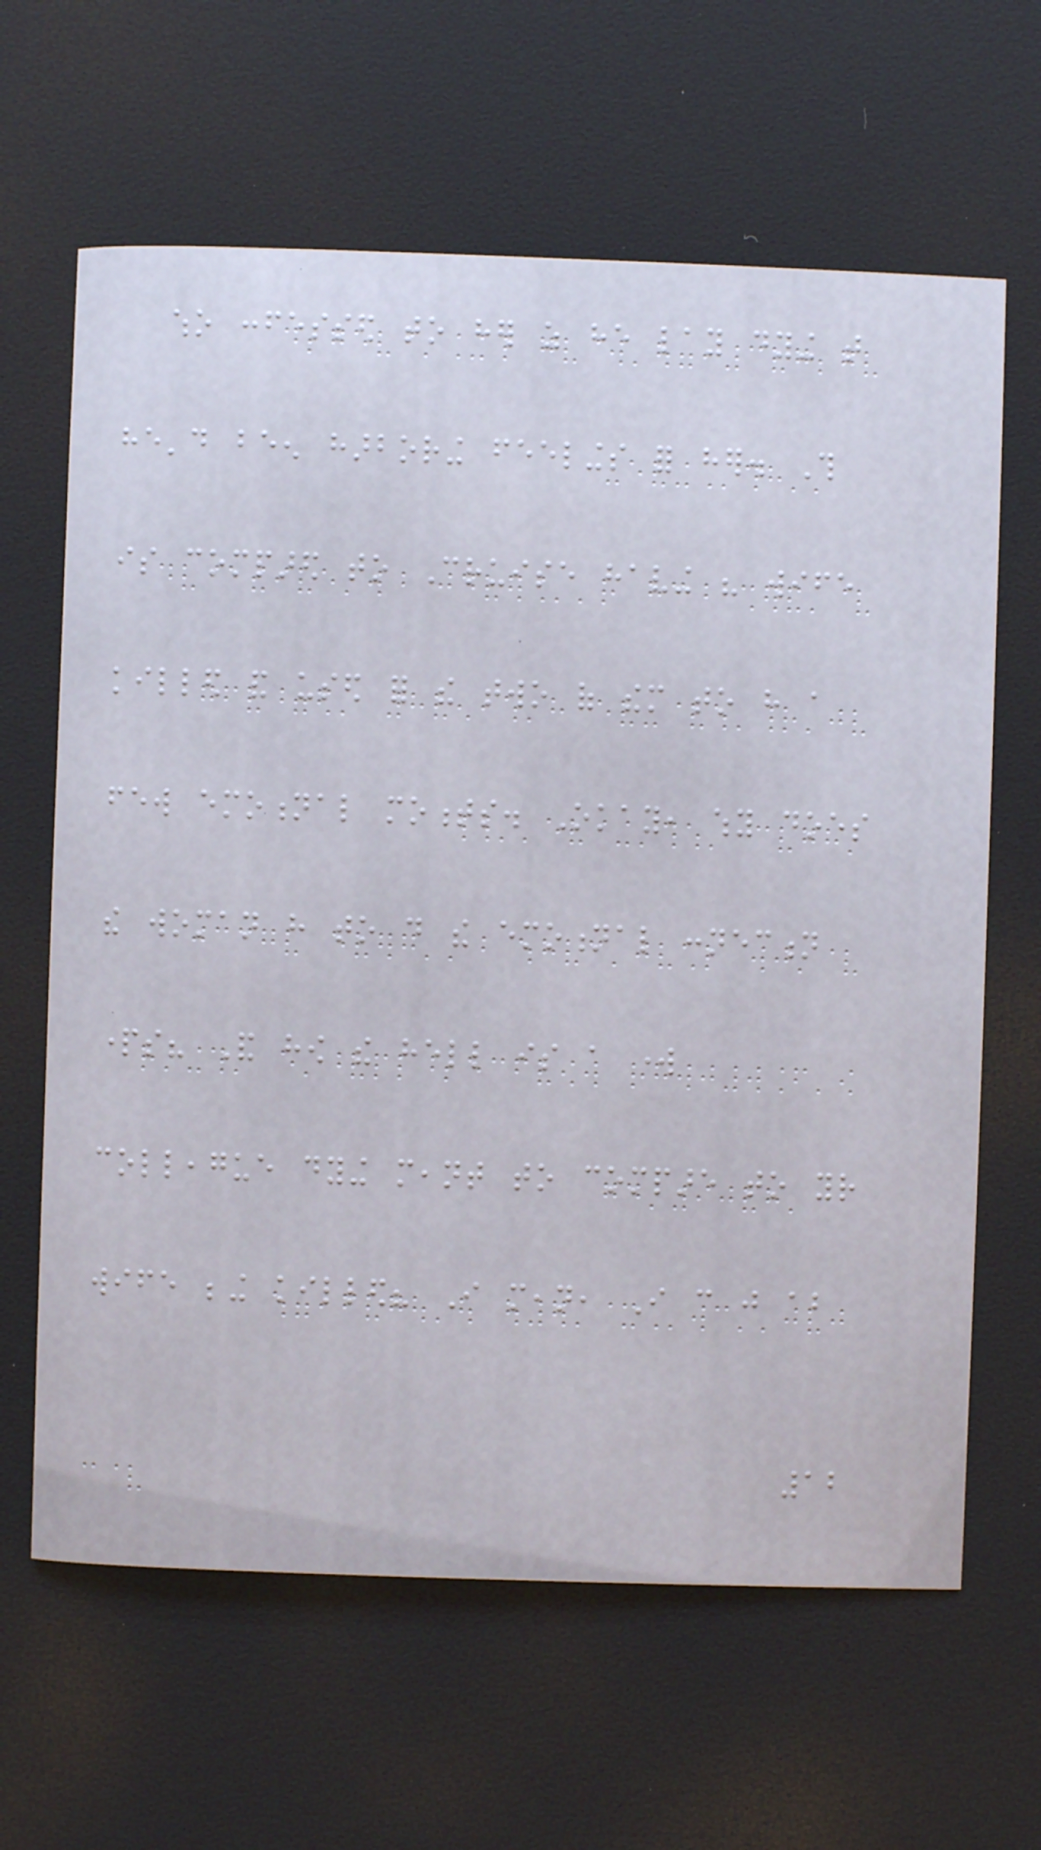who confessed to her as he lay dying that
he'd been harboring feelings for her. This
is compared to Cruise having his wife
killed and used for the two of them to have a
few emotional moments. Okay, why does
the woman have to do the emotional connection
parts? And how the hell is a work
colleague dying meant to compare to your
wife being killed? I mean, I can just about
12
